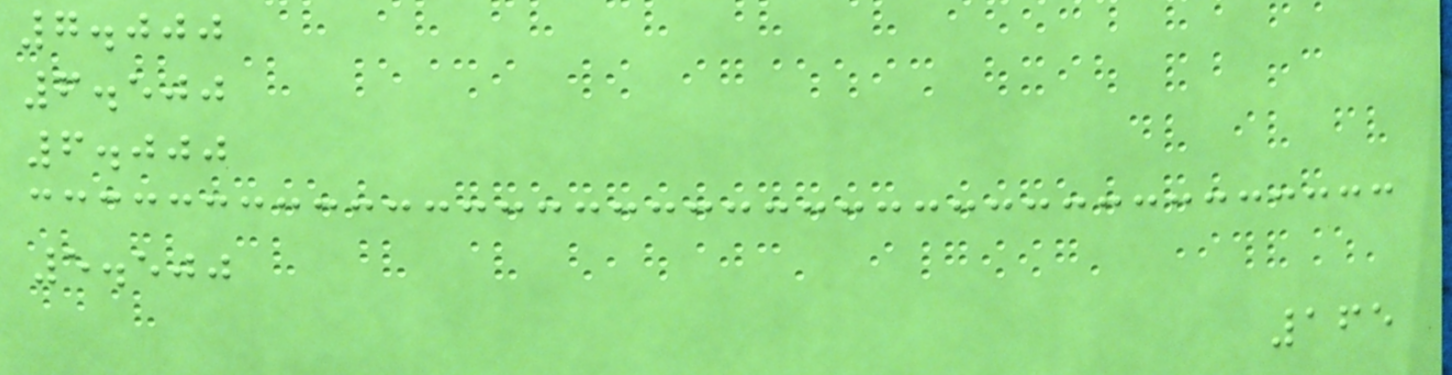7.000
6.500
6.000
5.500
165
